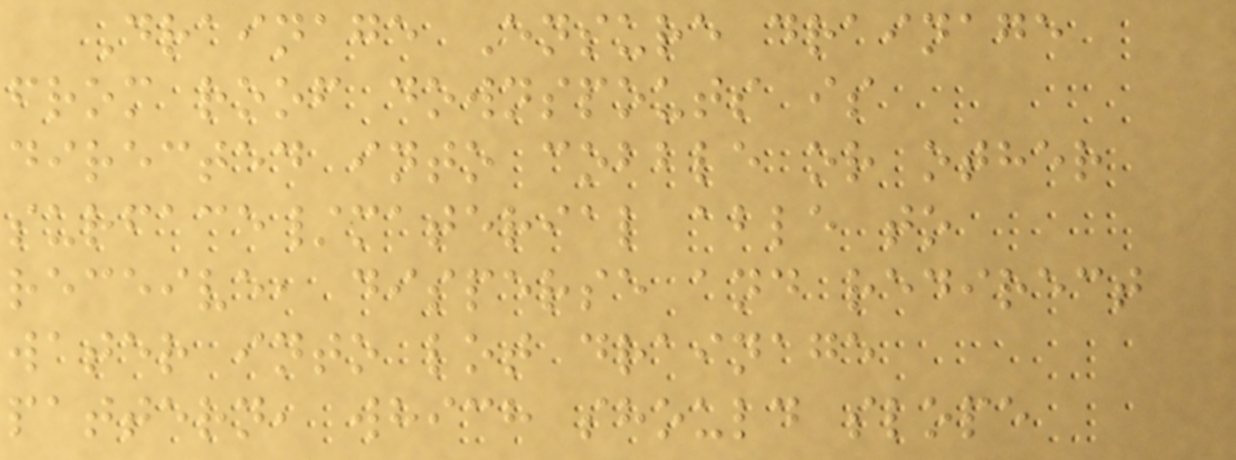Drainage Ensure drainage
from roof downspouts is
directed into cobble or other
surface/material able to
receive, disperse and redirect
water into lot drainage
pattern, which should slope
